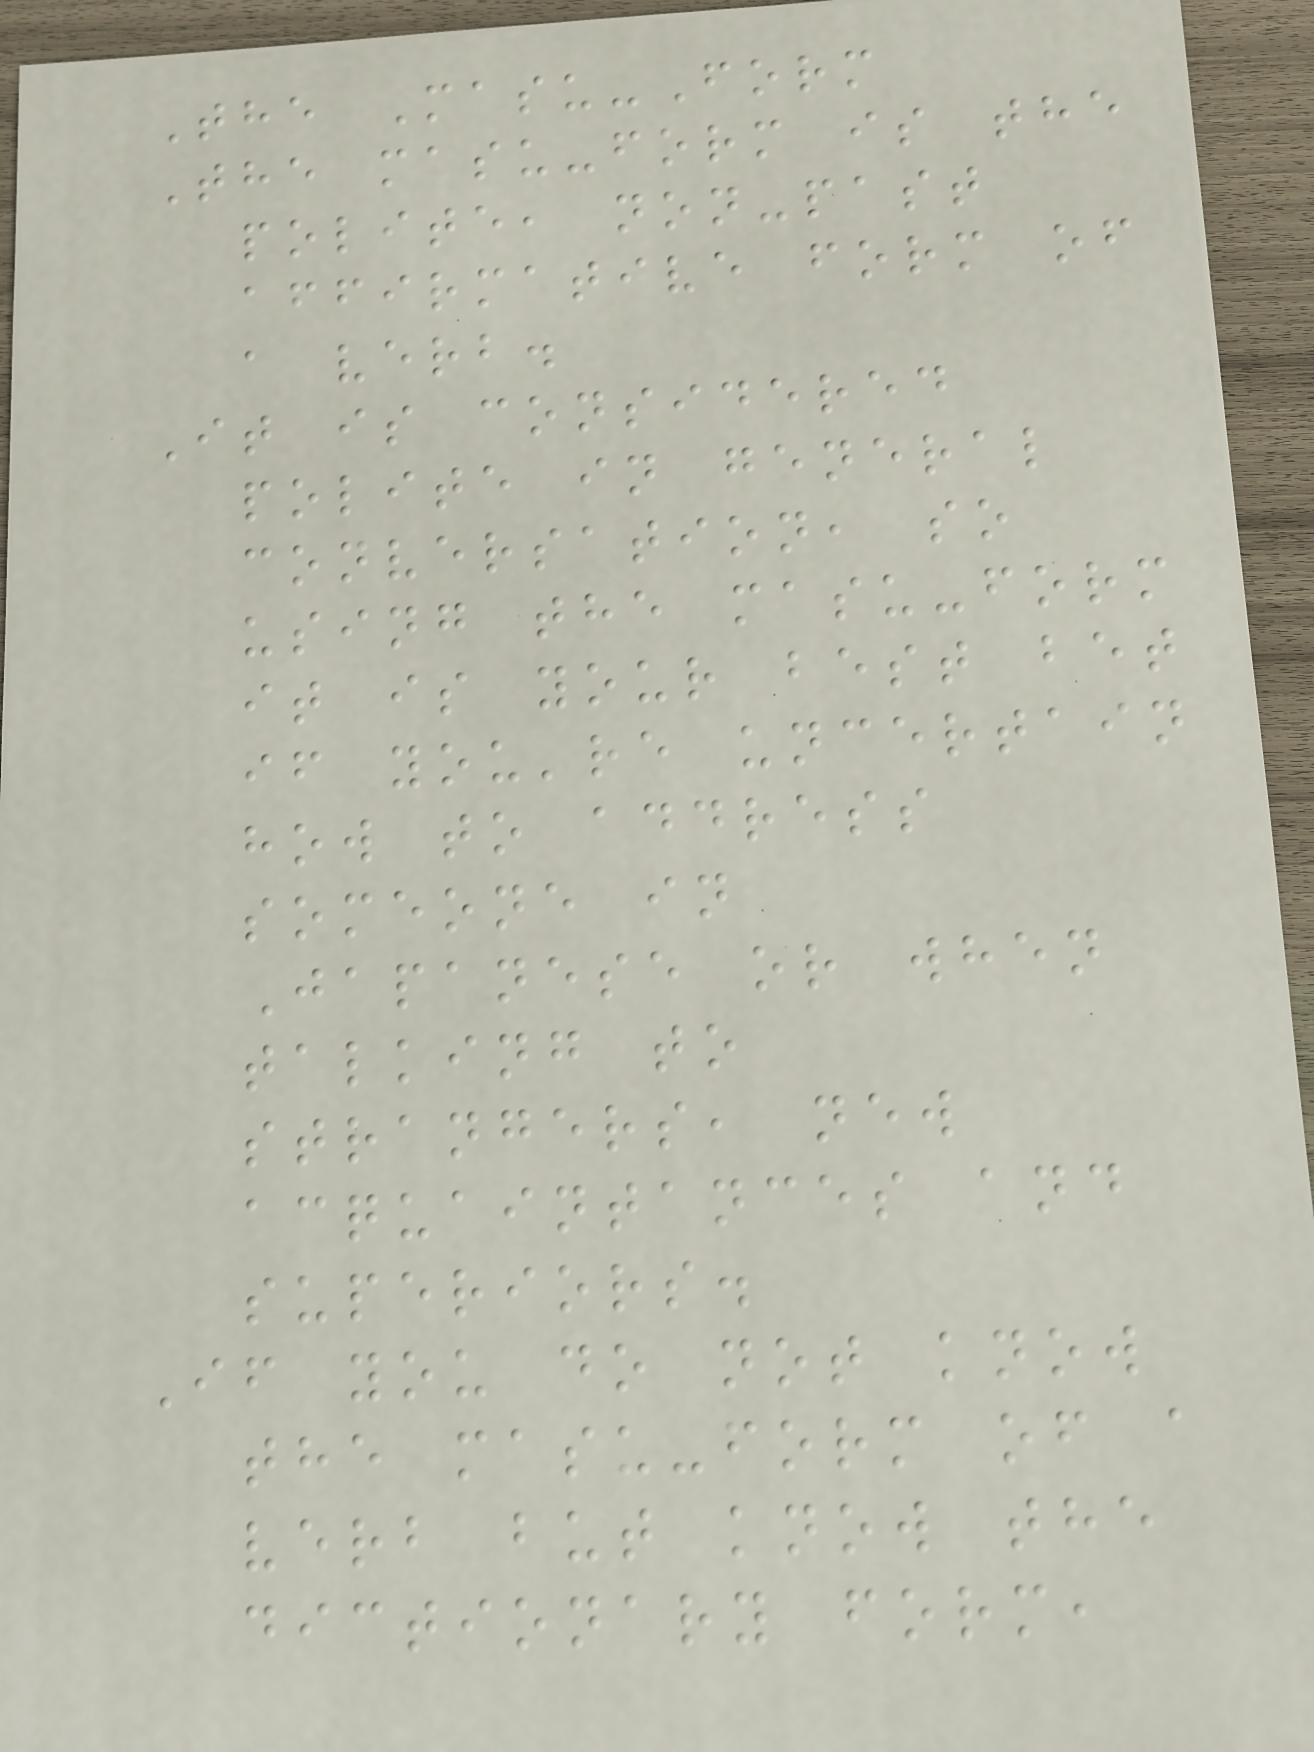The Masu-Form
The masu-form is the
polite, non-past
affirmative form of
a verb.
It is considered
polite in general
conversation, so
using the masu-form
it is your best bet
if you're uncertain
how to address
someone in
Japanese or when
talking to
strangers, new
acquaintances and
superiors.
If you do not know
the masu-form of a
verb but know the
dictionary form,
